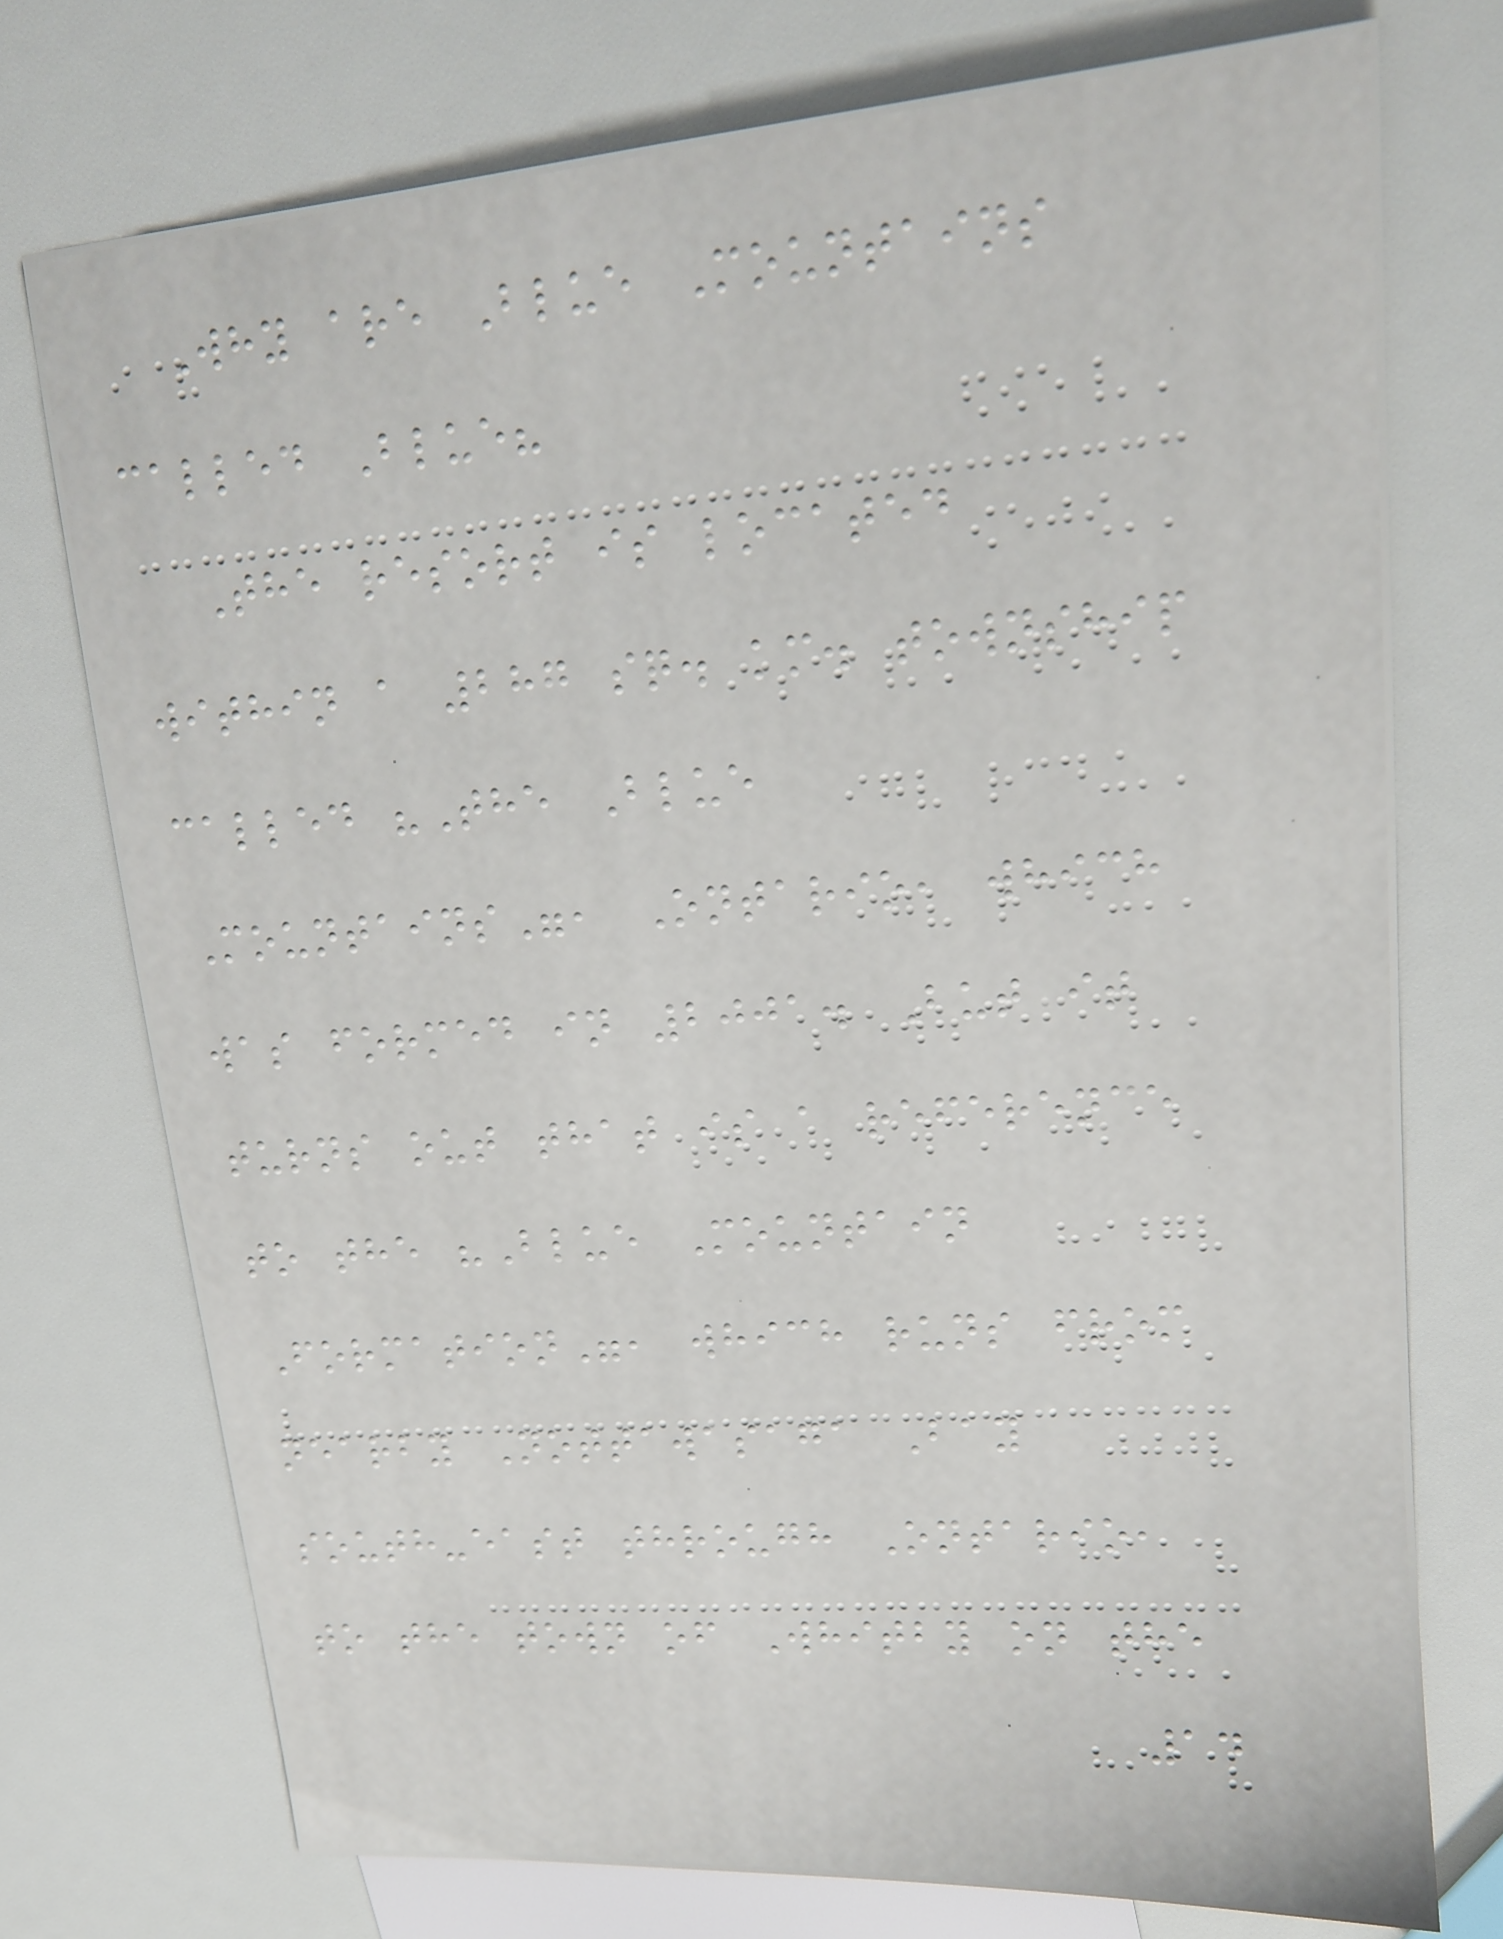Why are Blue Mountains
called Blue?
The resort is located
within a 287 sq. km. township
called "The Blue
Mountains", Ontario, which
was formed in 2001. But it
turns out that is a reference
to the "Blue Mountain
Formation", which runs from
nearby Nottawasaga Bay
south-east through Ontario,
to the town of Whitby on the
14
